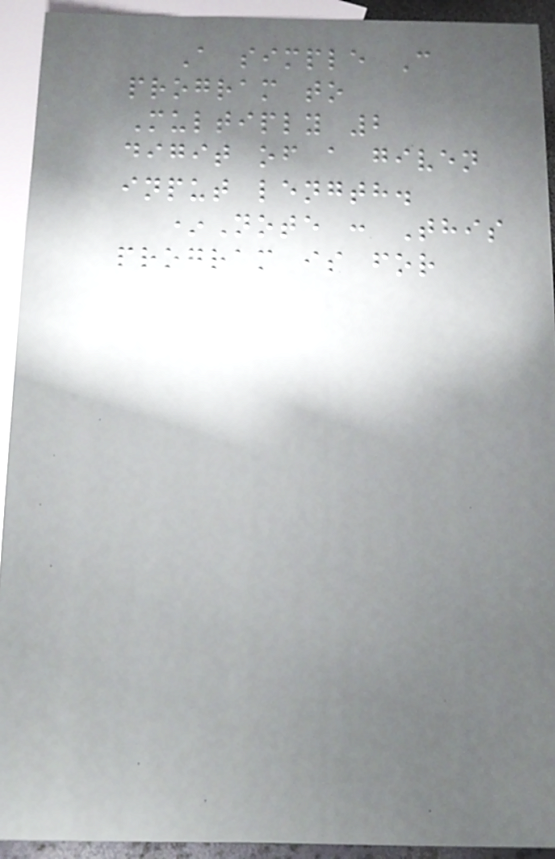A simple C
program to
Multiply 2
digit of a given
input length.
*Note : This
program is for
